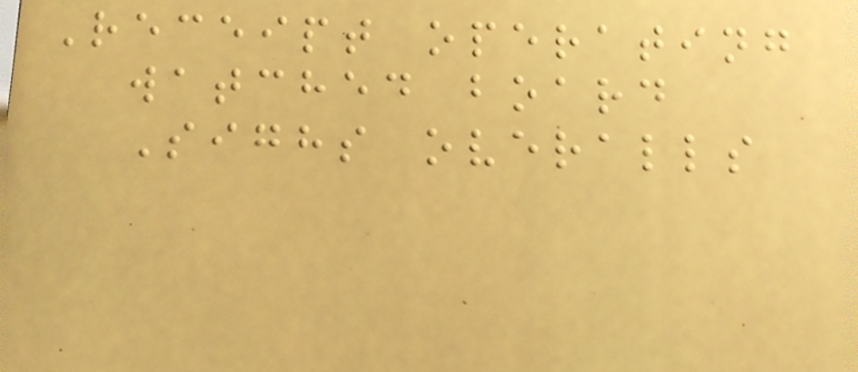Receipt operating
watched board
Sighs overalls
